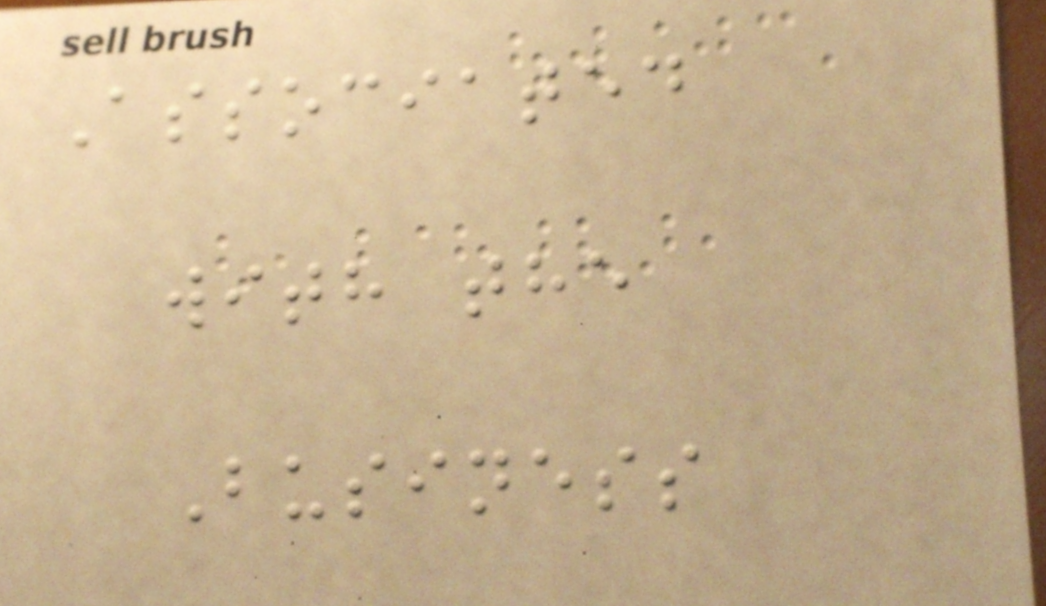Associated
with the
Business
